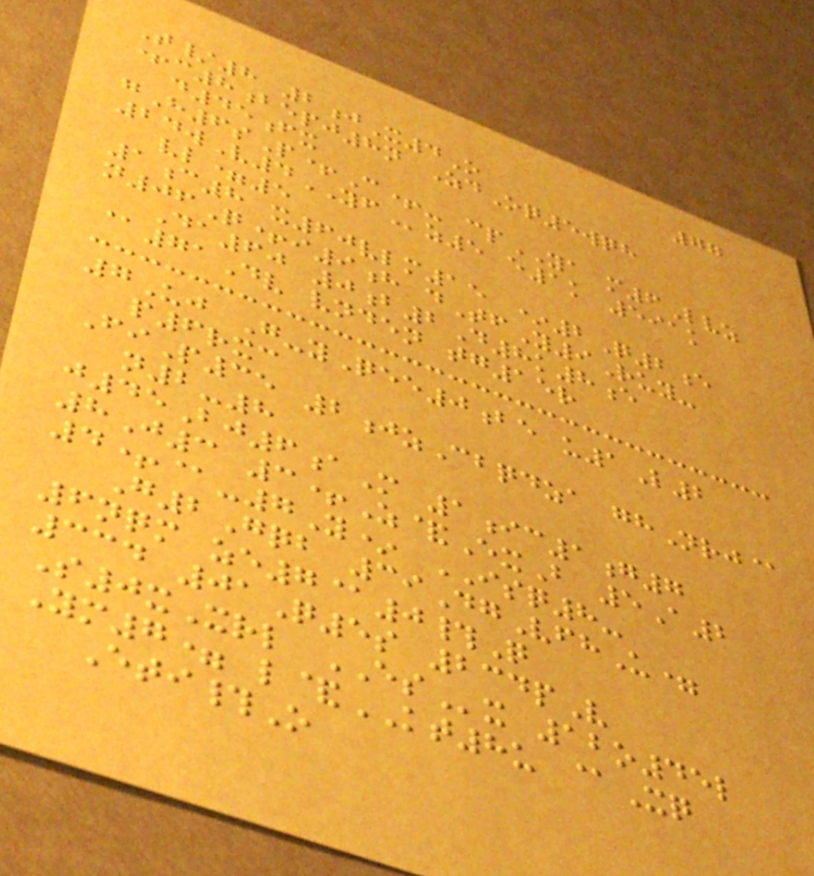77
T/8 2jX4O
+c8bepj8n ZdOq5wqh
d45fx
gH6sP+C+- cpYA m6Lvz
24wV4YFz5 e1k 591k
vl=5
1c8 x60vlm15 *2Q2e
n06Q+i9h dTfY9Ruy-
Da60 0b2D8k8e
@71Dv vnden tg15r
7Uj G-yQee0be u1L2
p6rxc
FiP35 2jzCbqdza ghNrj@
n2-8
j45Bj6aM 1ic1g7
8J3 3+Z&ExB 5A2
4+@-7Y* ISQ8-
G2Gqb 39DgVfhU=
6nqm ze7@0#Q
334 01Q5s 234pV
S0xXrl ESx 12o45l
Ym7= l&KT8u @Xq
Eti#O
